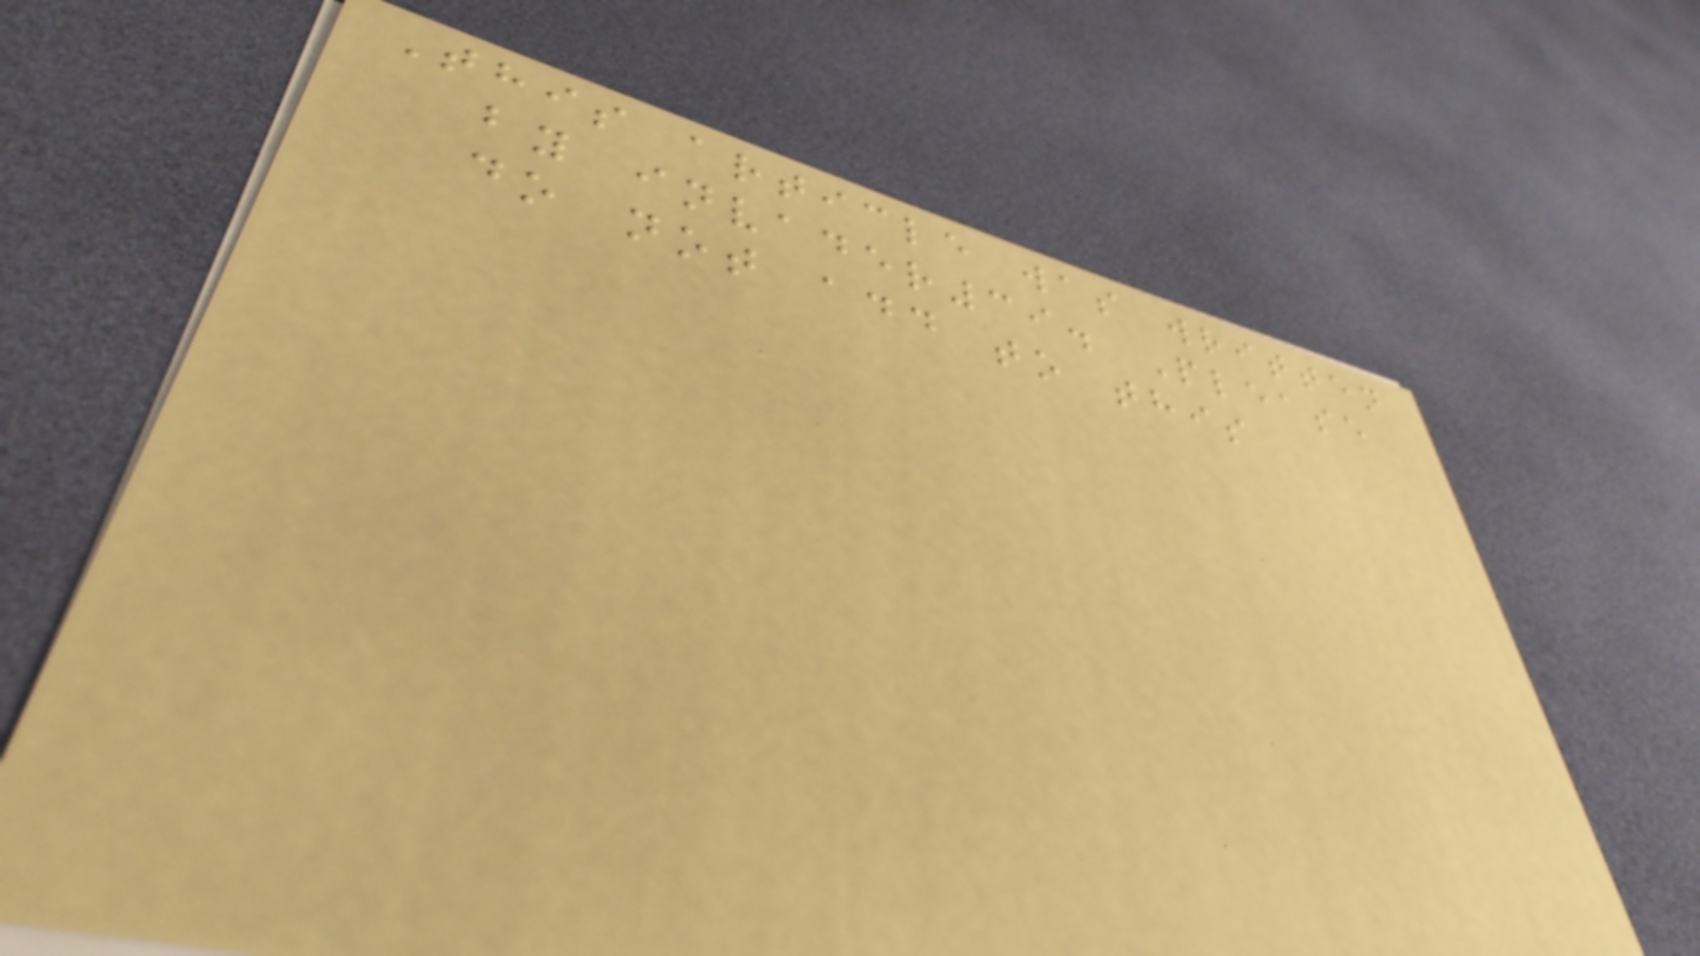This article was written
by invader39. Please
do not add to this
